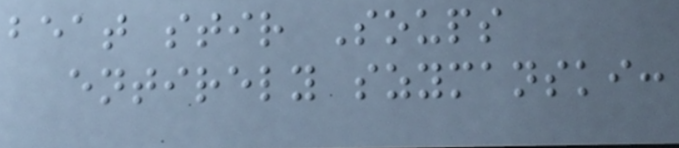beat stir Soups
entirely szymanski:
